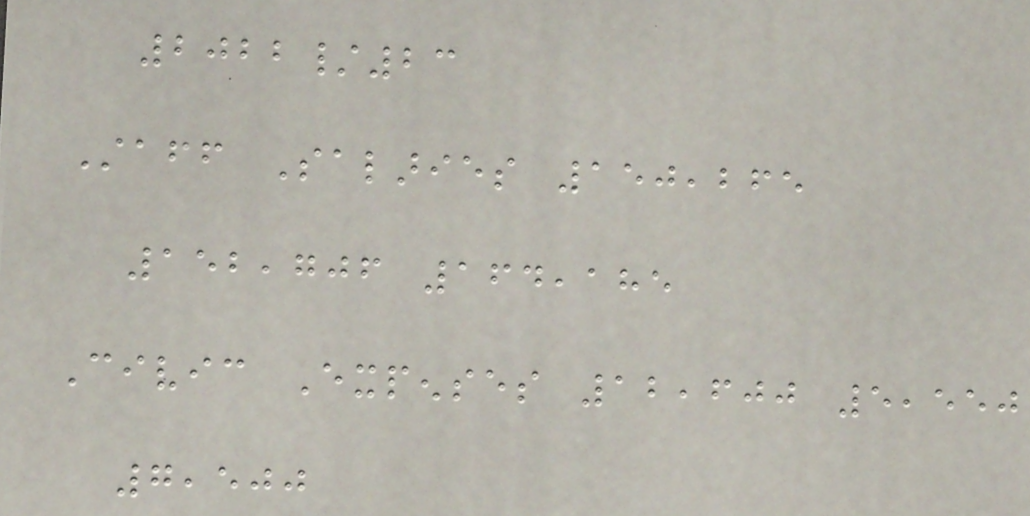2022/23
Staff Salaries 150,265
152,706 164,185
Civic Expenses 12,600 5,550
7,500
